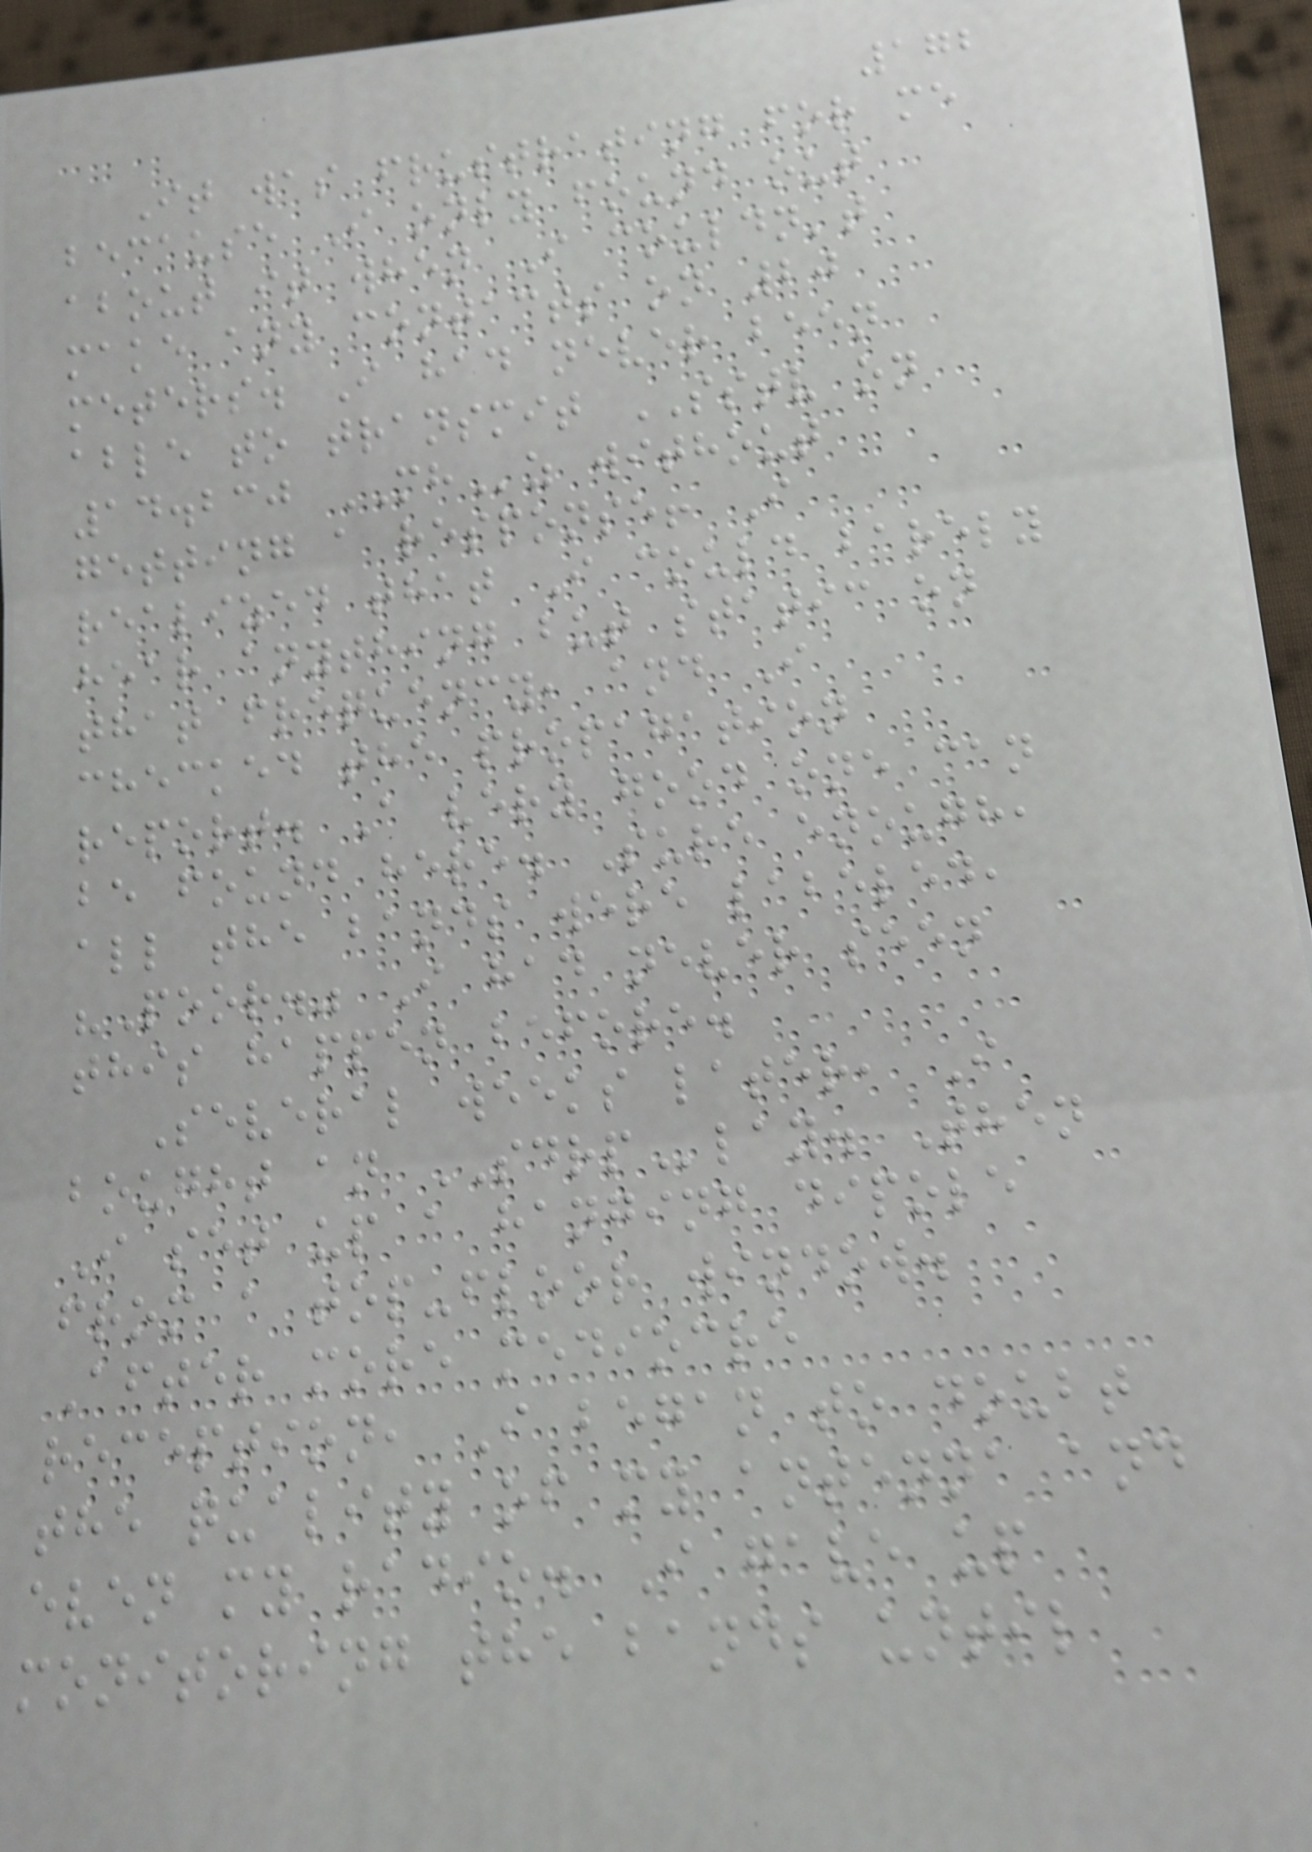172
It was frustrating for me
because I only found out
about it when I couldn't
make any contacts on 20
meters. I had never been
able to transmit SSTV on
14.230 MHz without
getting a response! I
realized that I could barely
hear anything but static on
that frequency, and I
checked the propagation
report. A very good one can
be found here. Sure enough,
all the bands were labeled,
"Poor." I had never seen
this happen before.
Several weeks later, I
bought an SDRPlay. Then
I set up a hanging dipole
from a top-floor window.
After more mediocre
reception, I began to doubt
the quality of my antenna and
even my radio. I gave up
monitoring the bands until
